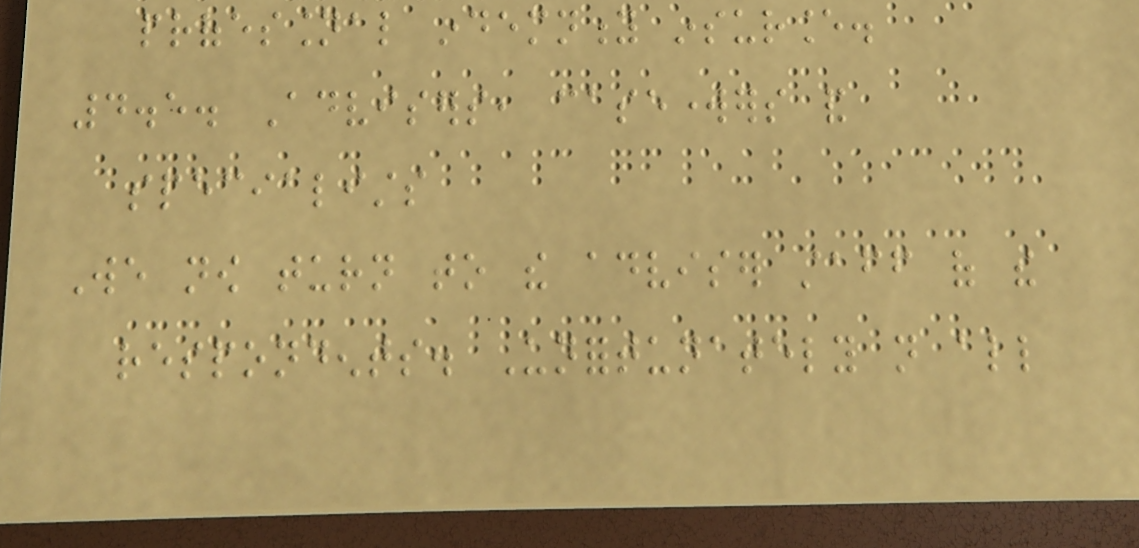professional indemnity insurance.
4.5. Advisers, caseworkers and
specialists
We now turn to the adviser staff of the
respondents. Unfortunately not all
